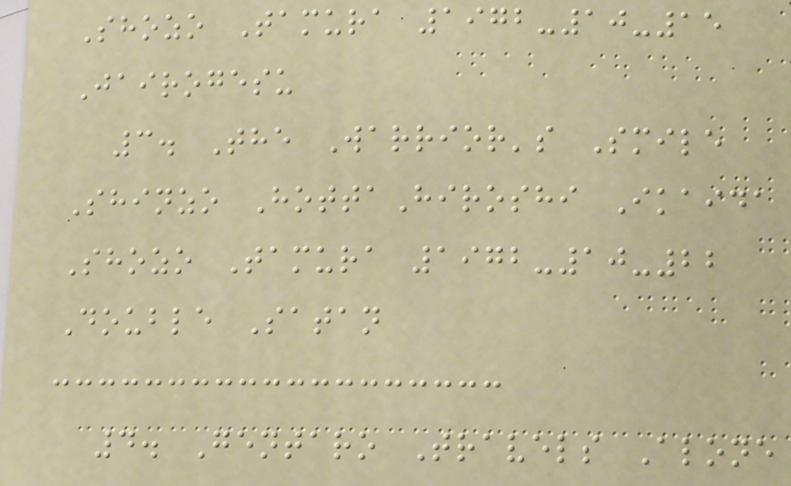Shozo Tamura 1972-10-15
Jairogesu
3. The Warrior's Smile
Shinzo HottaHiroshi Ikaida
Shozo Tamura 1972-10-22
Double Satan
4. Gentaro Travels Alone
